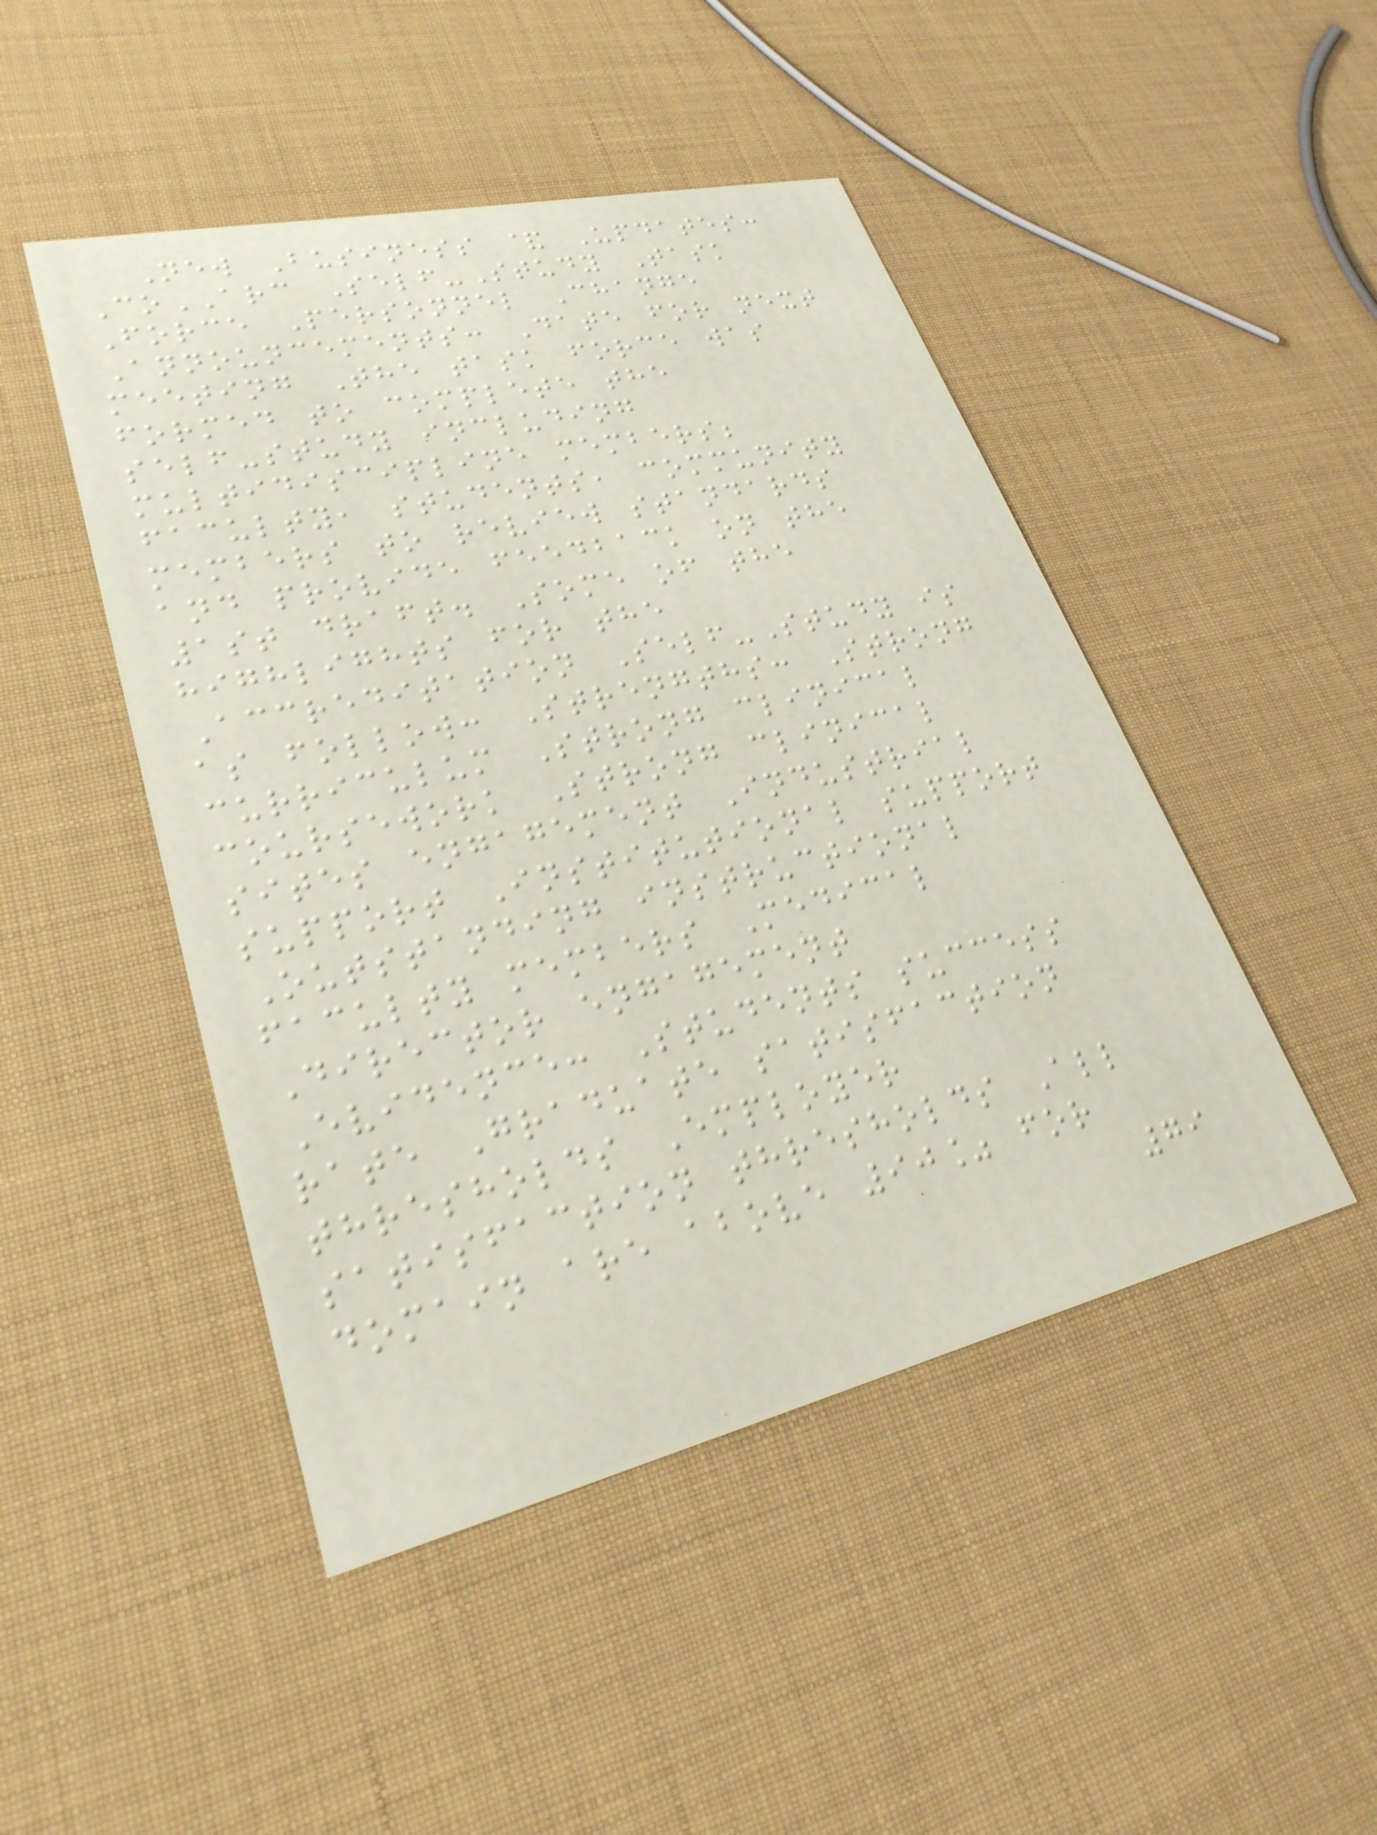New Business & Updates:
CoARC Self-Study Task
Force Personnel Change
Announcements: Date for next
meeting The task force was
formed to complete the
self-study including
multidiscipline members;
faculty, students, community
members to review standards
and provide feedback on the
1st draft. Some of the
highlights for the
Accreditation Self-Study is
as follow: Strengths: Strong
curriculum Strong clinical
coursework Strong clinical
sites engagement Industrial
support Institutional support
Outstanding instructional
faculty members Medical
Director engagement
Evidence: Students success
rate Graduate satisfaction
thresholds Employer
satisfaction thresholds All
domain are above 90% for
79
